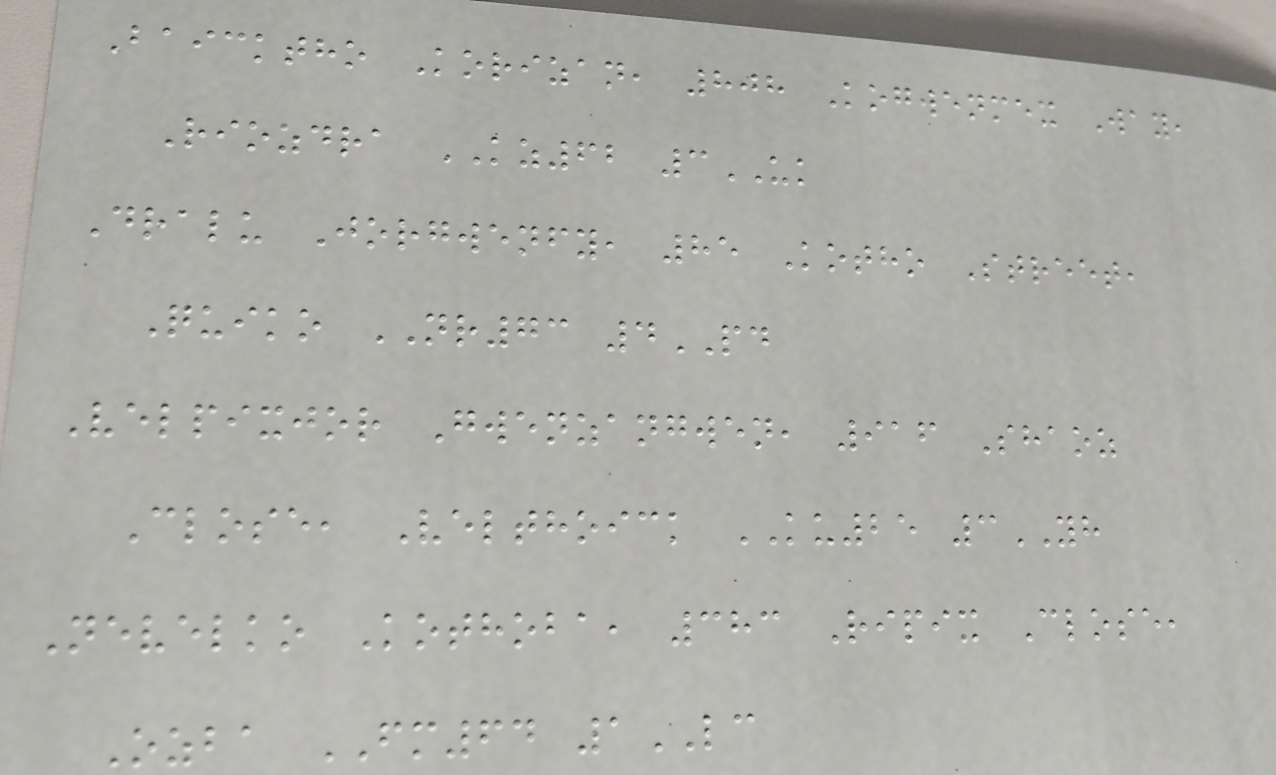Baicktho Korizan, 808 Kogwenmex Way,
Riozdra KZ62 3UK
Dralu Jorgwenfy, 85 Kotho Street,
Quiko NR73 4PD
Velpixjor Gwenzangwen, 916 Shaoz
Close, Velthoick KU25 3YH
Nevelko Kothoba, 383 Ripix Close,
Ozba FM64 1LC
